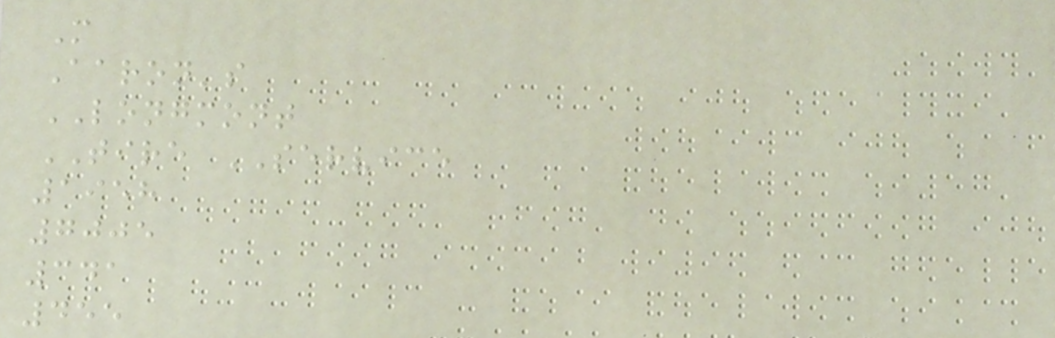M
Aaron's
LONGMONT
TIRE SERVICE
1958
7005
341
455
